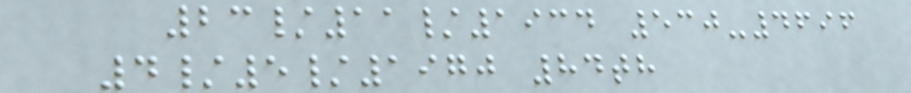23/11/1934 530-4696
4/5/1970 84th
